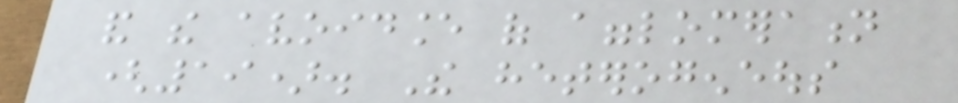and the avoidance of agglomeration
(19). The heterogeneous
